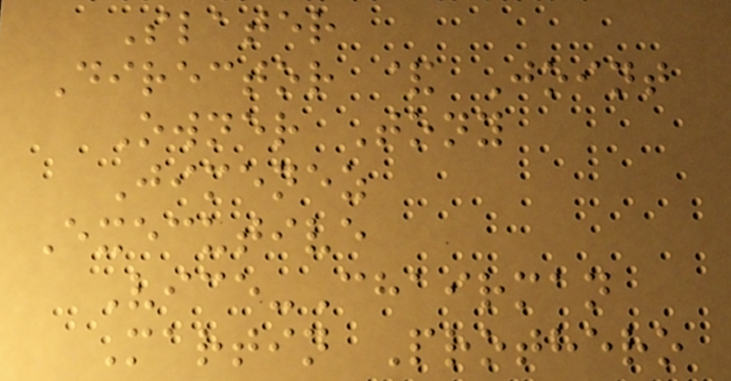Slater
Director & Joint
Owner Tony
Jimenez
Executive
Vice-Chairman
Martin Prothero
